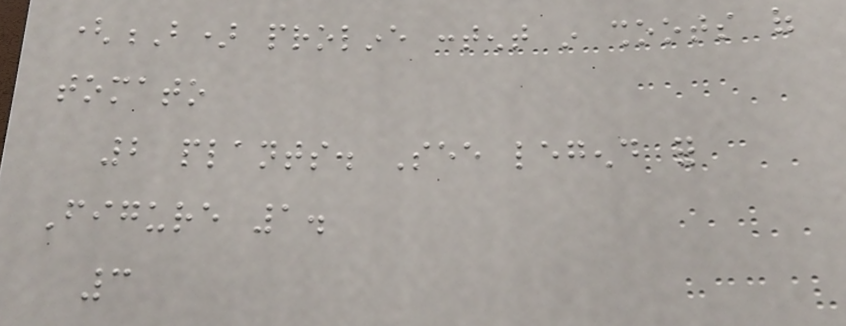(B) proline content in shoots of
tomato
2 plants. See legend for
Figure 1.
3
